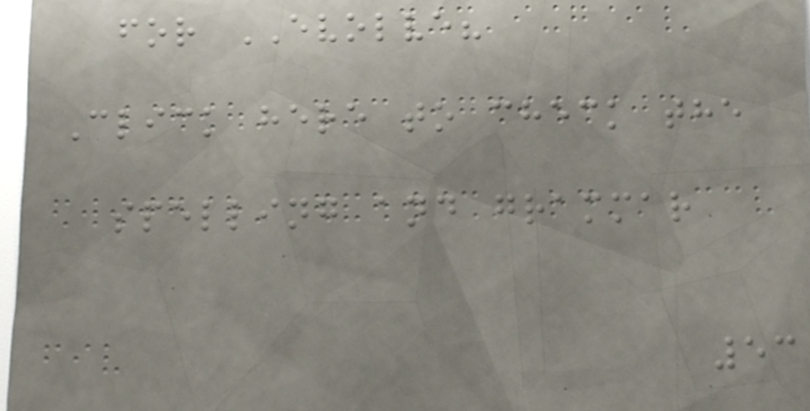for EVOLVE?
Click here to check the
spelling and grammar
53
